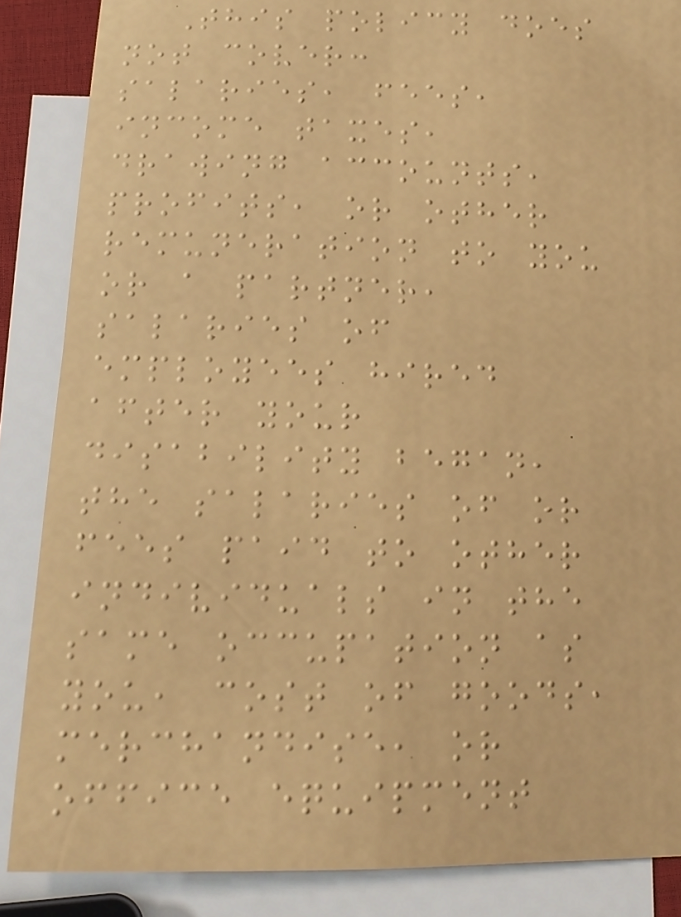This policy does
not cover:
salaries, fees,
income taxes,
drawing accounts,
profits, or other
remuneration to you
or a partner,
salaries of
employees hired
after your
disability began,
the salaries of or
fees paid to other
individuals in the
same occupation as
you, cost of goods,
merchandise, or
office equipment
